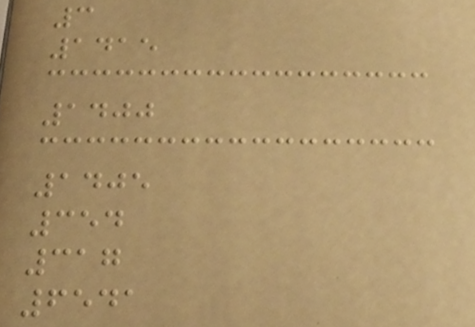3
1415
1400
1405
354
317
6541
